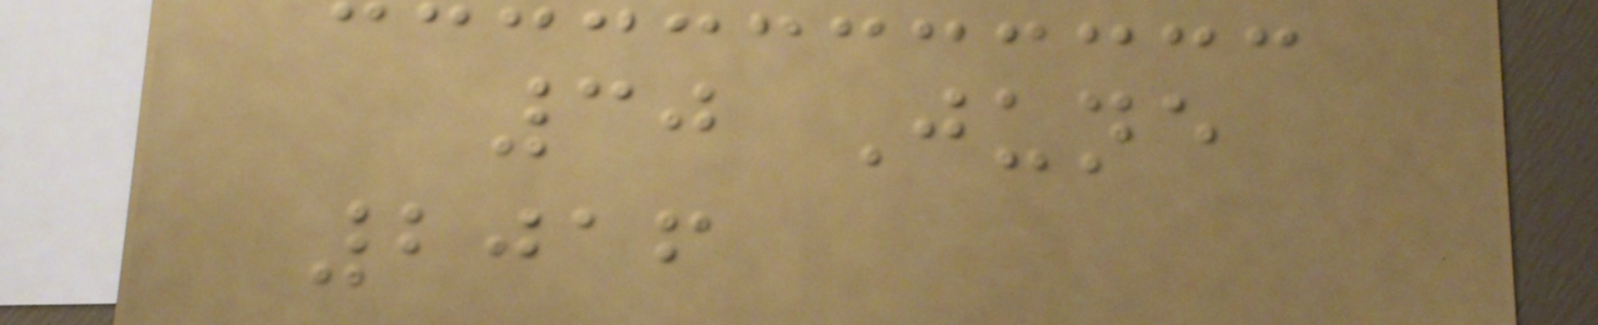30 June
2016
